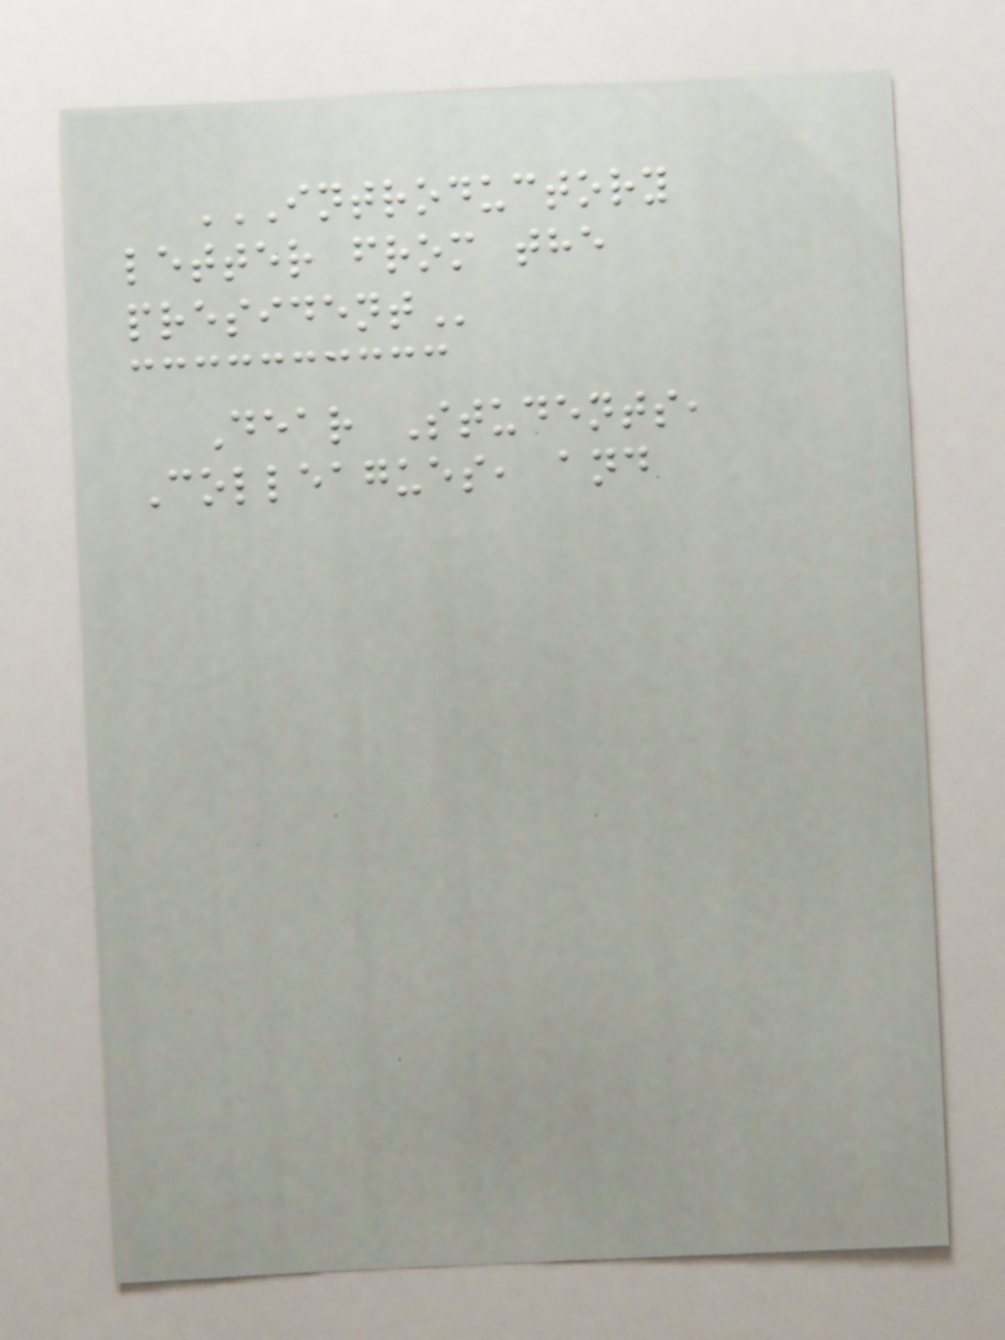INTRODUCTORY
LETTER FROM THE
PRESIDENT
Dear Students,
Colleagues, and
